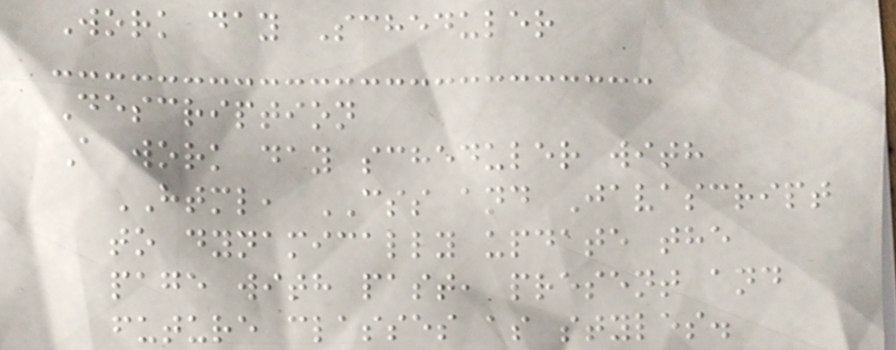Work day Scheduler
Description
A work day scheduler with
HTML, CSS and Javascript
to dynamically update the
page with past, present and
future classes as styles.
